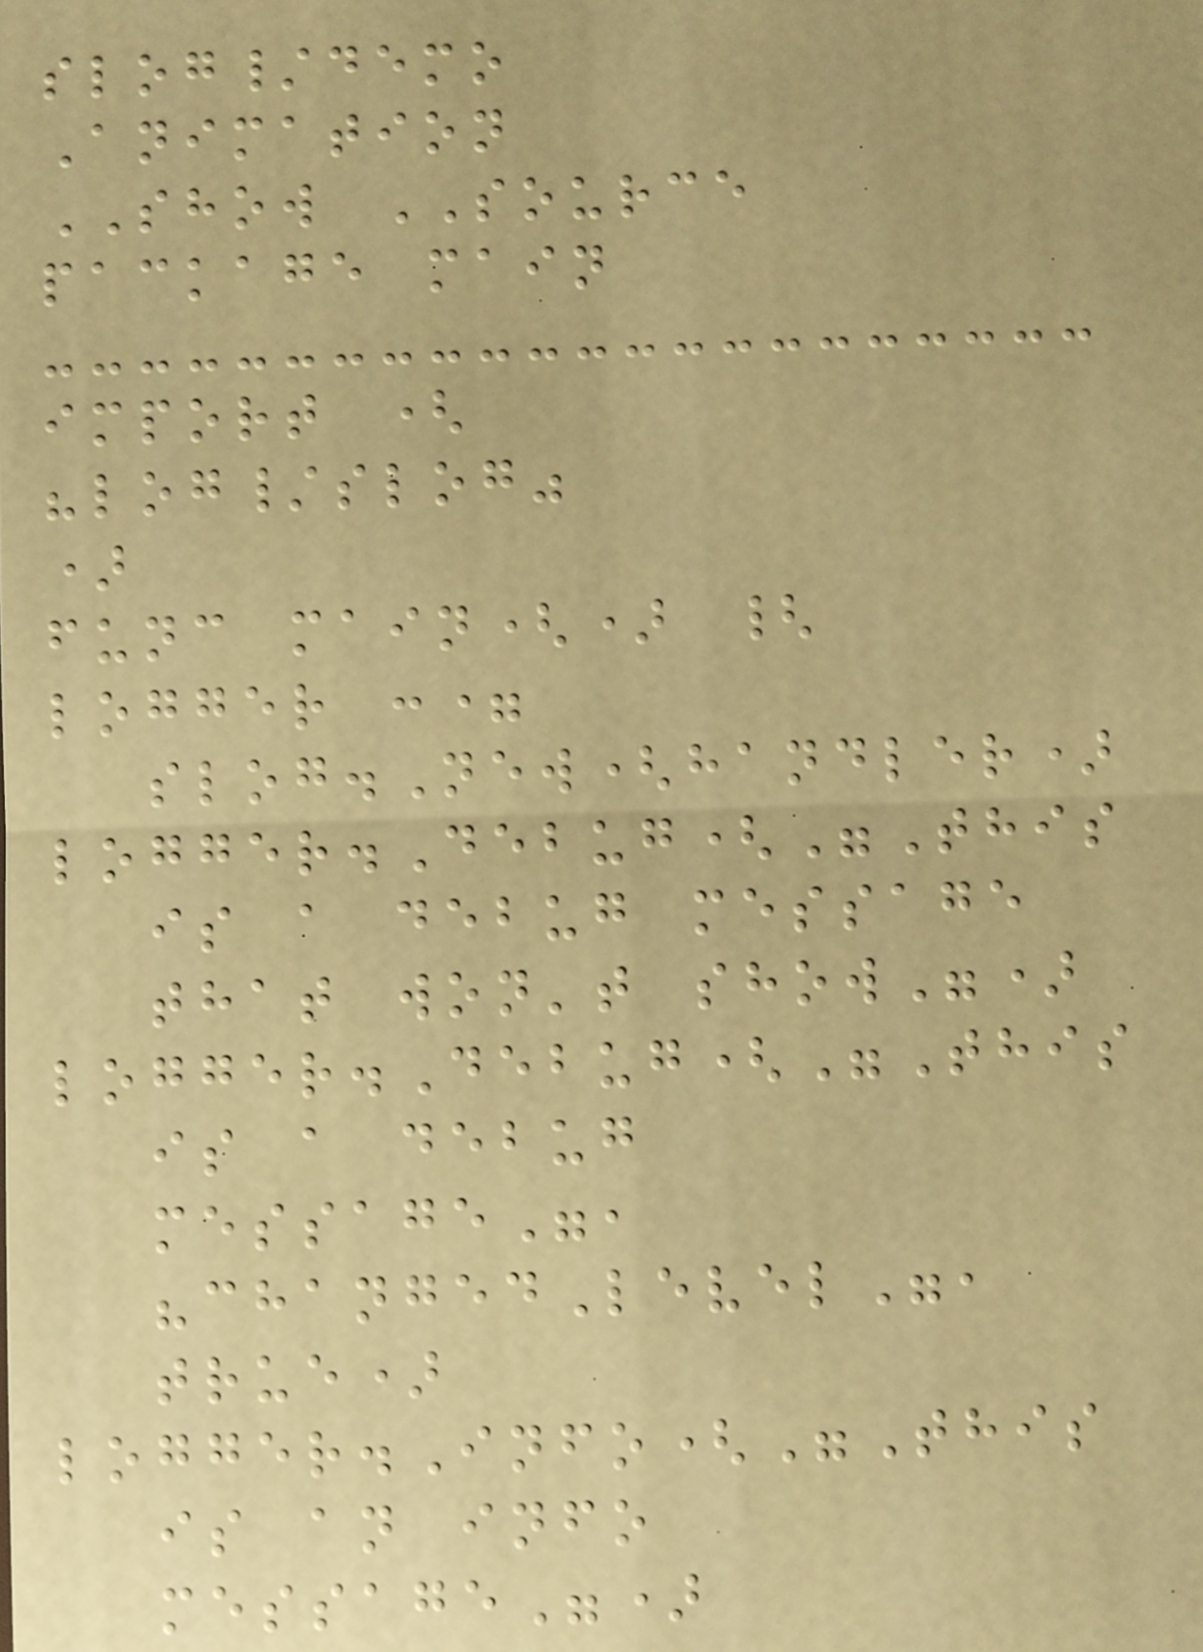slog/demo
Animation
SHOW SOURCE
package main
import (
"log/slog"
)
func main() {
logger :=
slog.New(handler)
logger.Debug("This
is a debug message
that won't show")
logger.Debug("This
is a debug
message",
"changedLevel",
true)
logger.Info("This
is an info
message")
